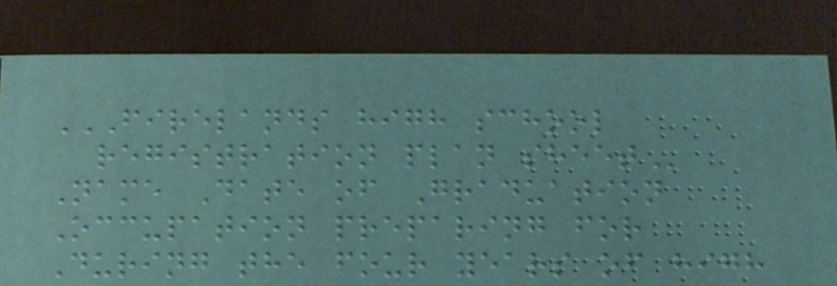FIRELANDS HIGH SCHOOL
REGISTRATION PLAN SHEET
Name Date of Graduation
Occupation preparing for
During the four years of high
